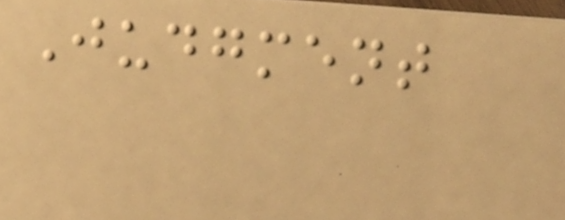Judgment
